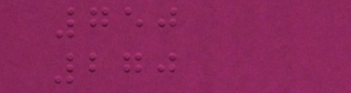750
270
